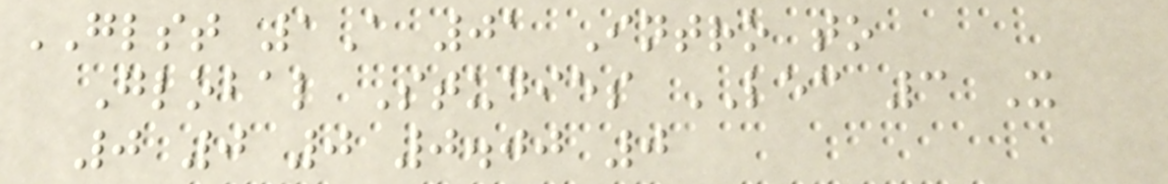GLST 1A 01 Intro to
Global Studies LEC 3 X
0 0 0 0.00 0
